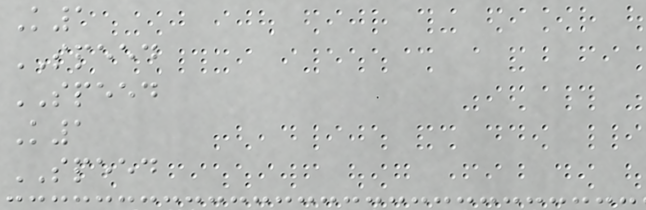K1
SPEED
SPEED
K1
SPEED
